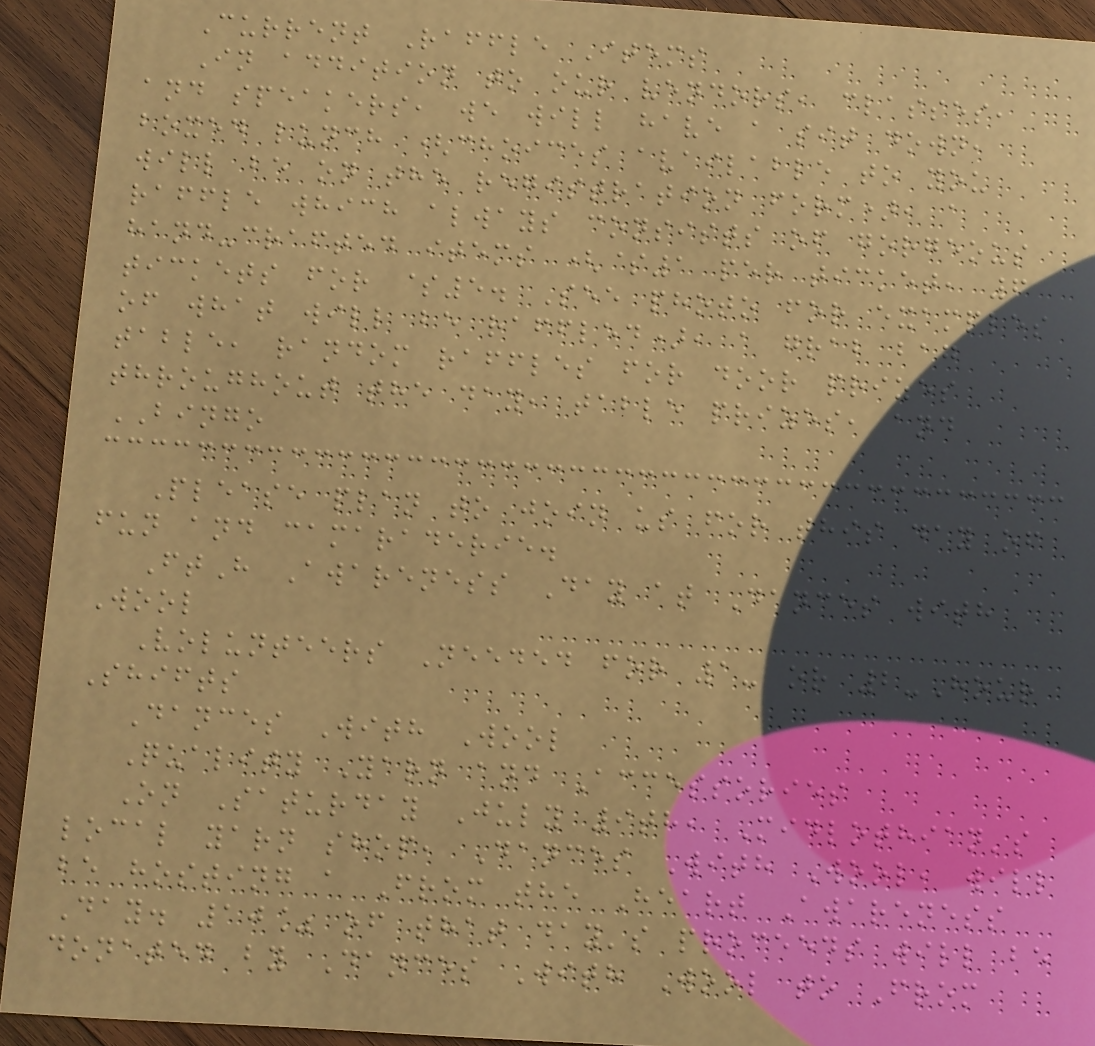Current Raffle Items
In addition to our vendors, classes,
and speakers, we will have a sit down,
boxed lunch (choices available to you
will be on the registration form), a
raffle which always consists of gorgeous
hand-crafted items ($1 per ticket, 6
tickets for $5. See photo for examples
of what will be raffled), a grab bag
table, random raffles for door prizes
throughout the day, table prizes, and
BINGO
Please plan to join us for this day of
fun and camaraderie.
FtH Awareness Day at Dances with
Wool
Volunteers Needed for 1- or 2-Hour
Shifts
Dances With Wool
Quality Yarn and Accessories
On Saturday July 9th, Midlothian's
local yarn shop, Dances With Wool, will
be hosting a From the Heart Awareness
Day. 10% of that day's proceeds will be
donated by Dances With Wool to From
